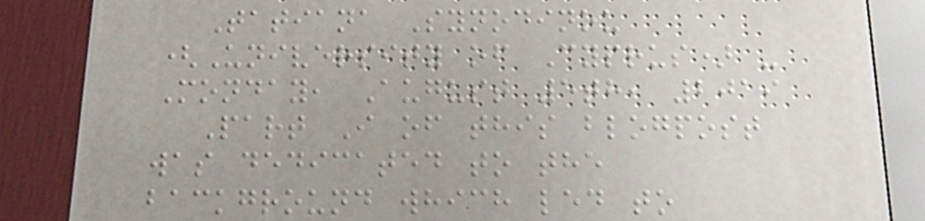Tatiana Synodinou
(University of Cyprus) -
Monday, August 5th, 2019
Part I of this blogpost
was dedicated to the
background which led to
